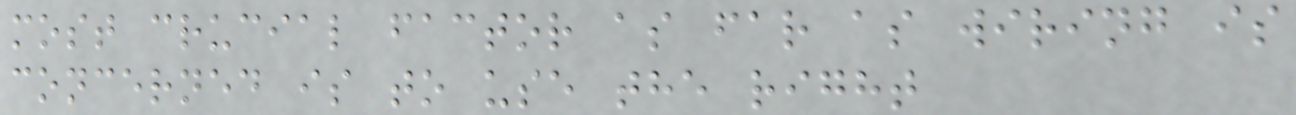most crucial factor as far as wiring is
concerned is to use the right
